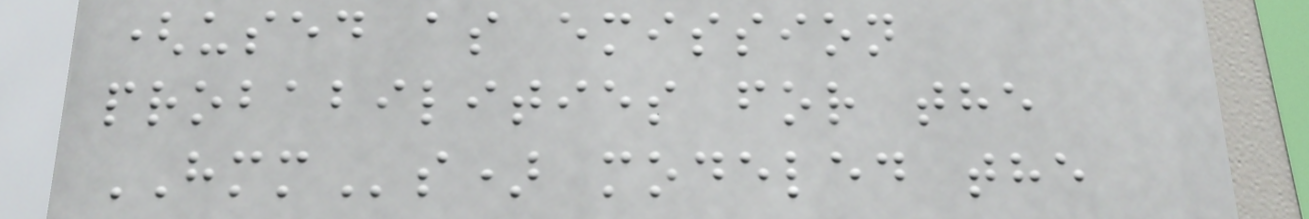(used as emission
probabilities for the
HMMs) modeled the
